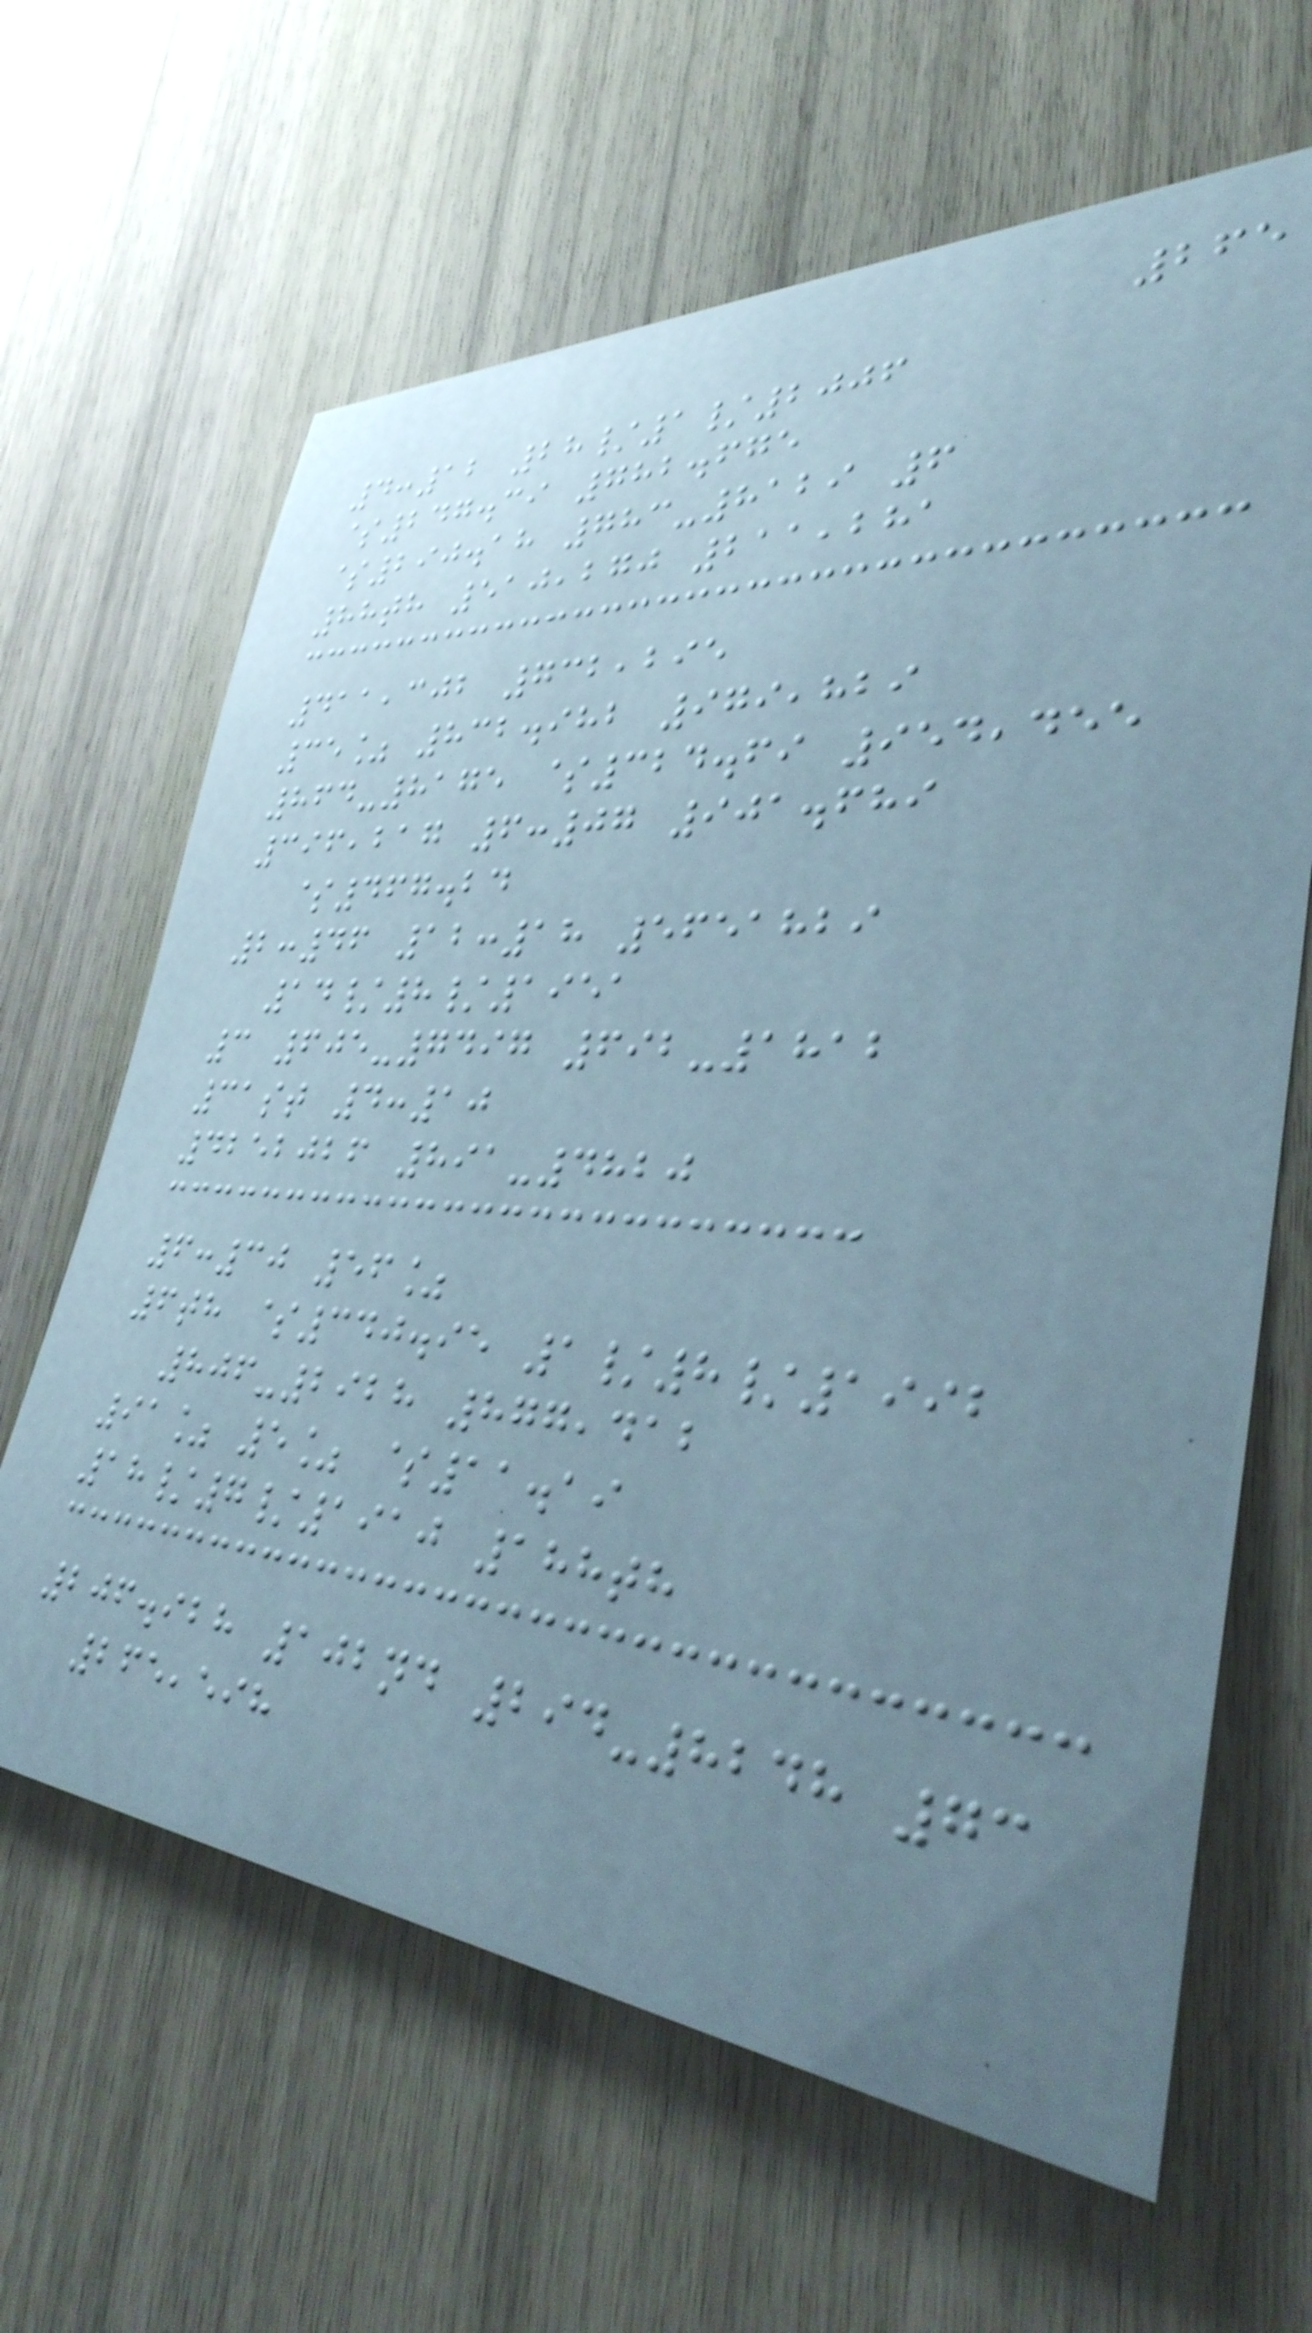265
4:12 28/1/2006
$247.39 782.675
$290.18 783-8129 6
88th 510,270 211,281
411,302 732,295
35% 832.982 979,829
864-8175 $324.69 954,455
396,217 6:07 901.689
$467.24
2:46 12:18 5651829
14/8/1951
3 605-7497 692-1812
31st 4:10
4252026 891-4820
6:30 56%
6th $340.95 1/8/1992
806-2928 877,412
91% 5% $11.19
18/7/1910 188th
206.928 102nd 294-8248 73
265,598
